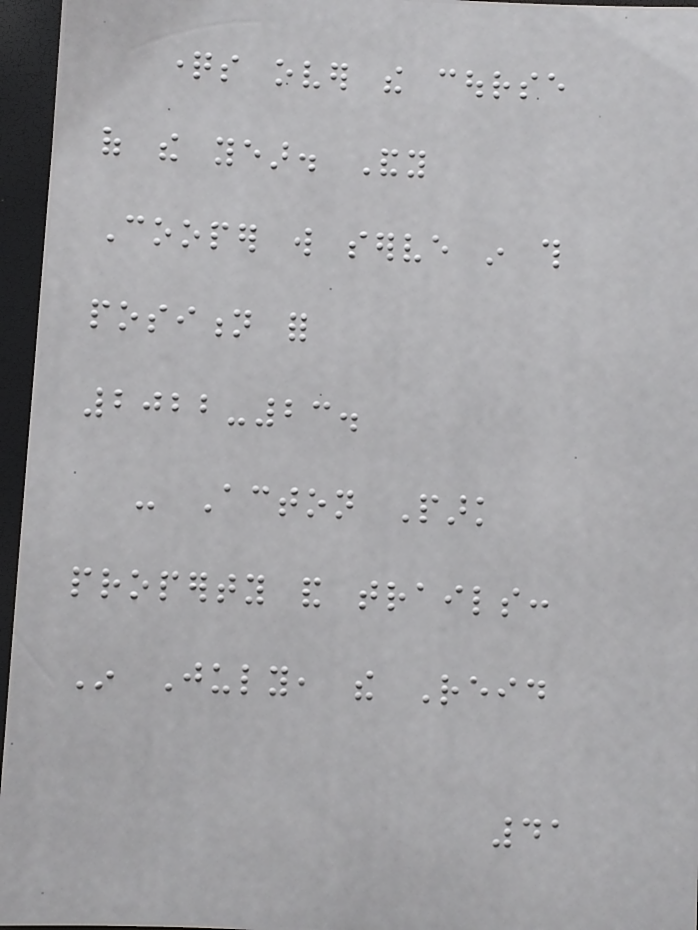questions over the course
of the year. Andy
Cooper will serve in this
position for
2022-23.
- Acton Park
property and trails:
In July, the Reid
41
